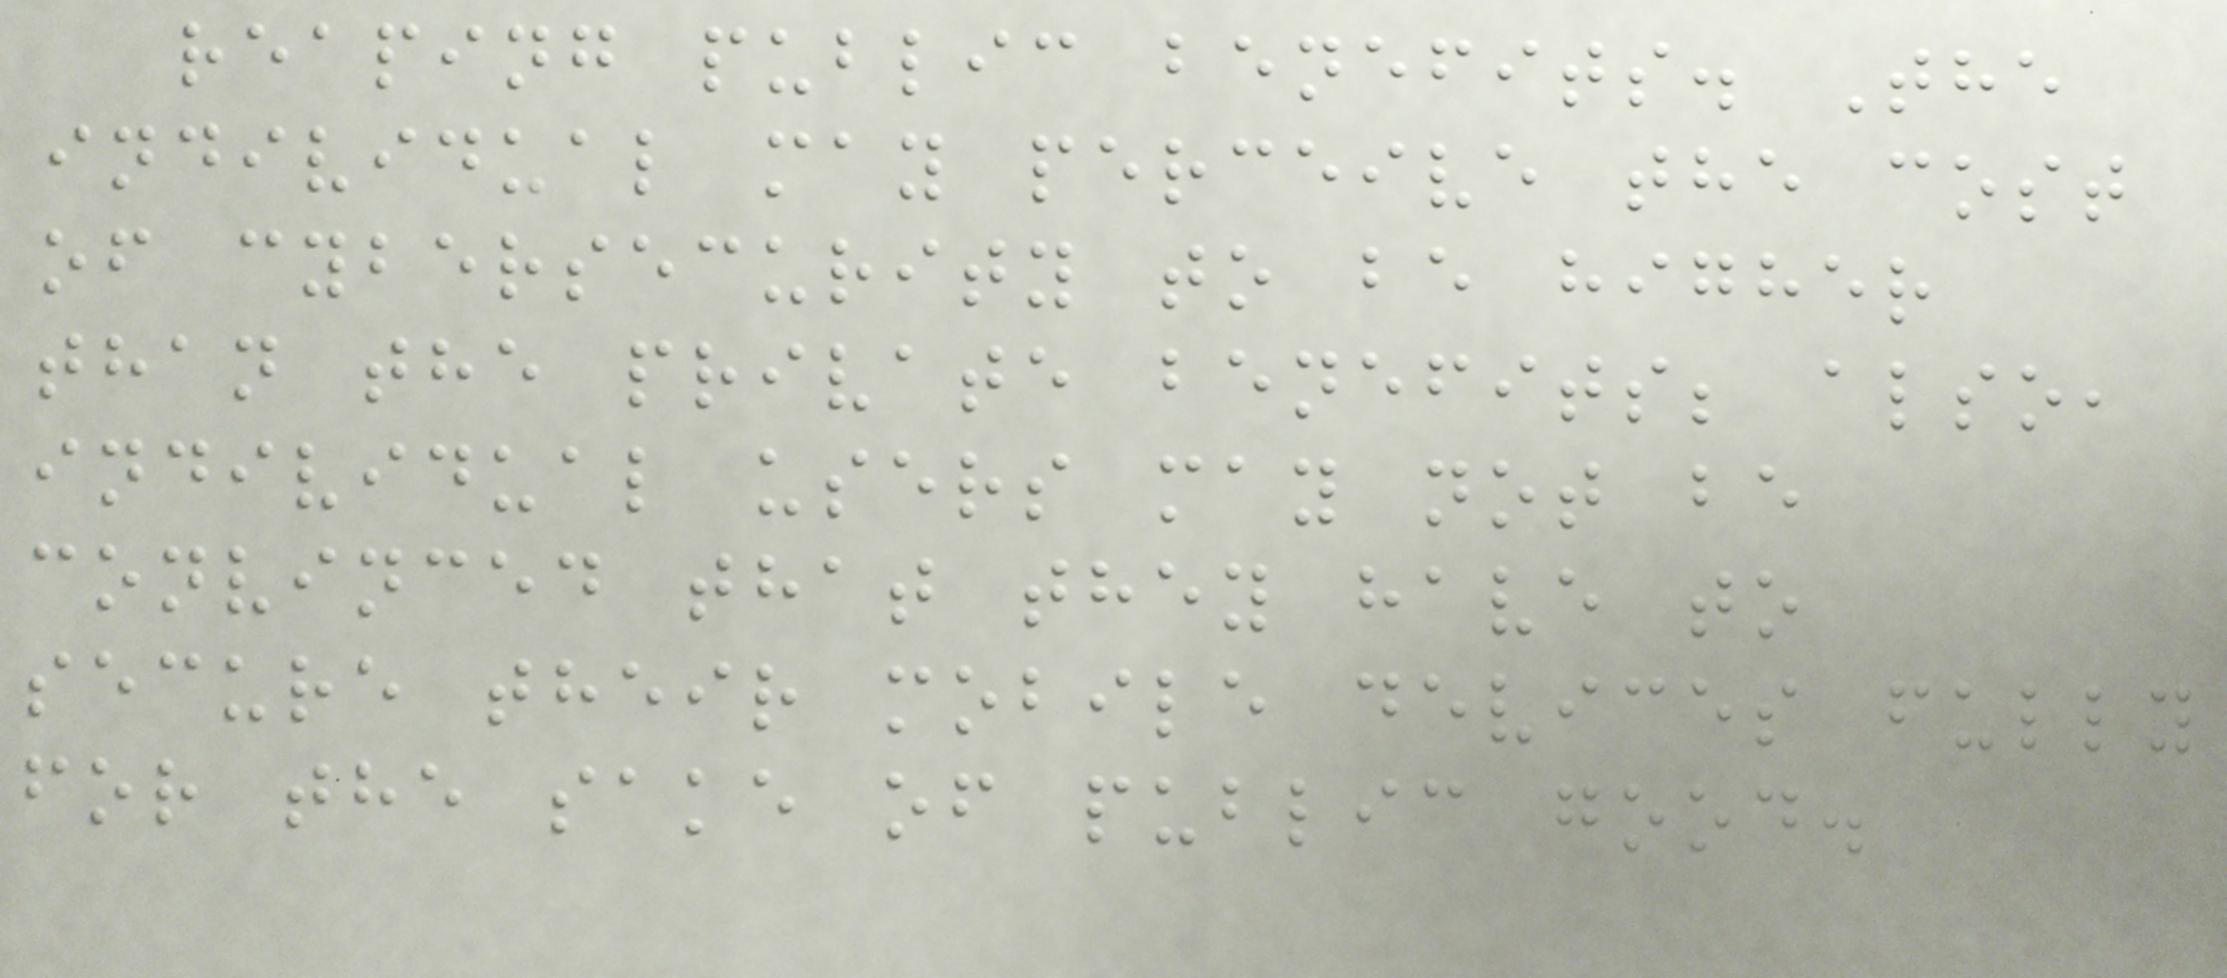reaping public benefits. The
individual may perceive the cost
of cybersecurity to be higher
than the private benefits; also,
individual users may not be
convinced that they have to
secure their mobile devices fully
for the sake of public good.
